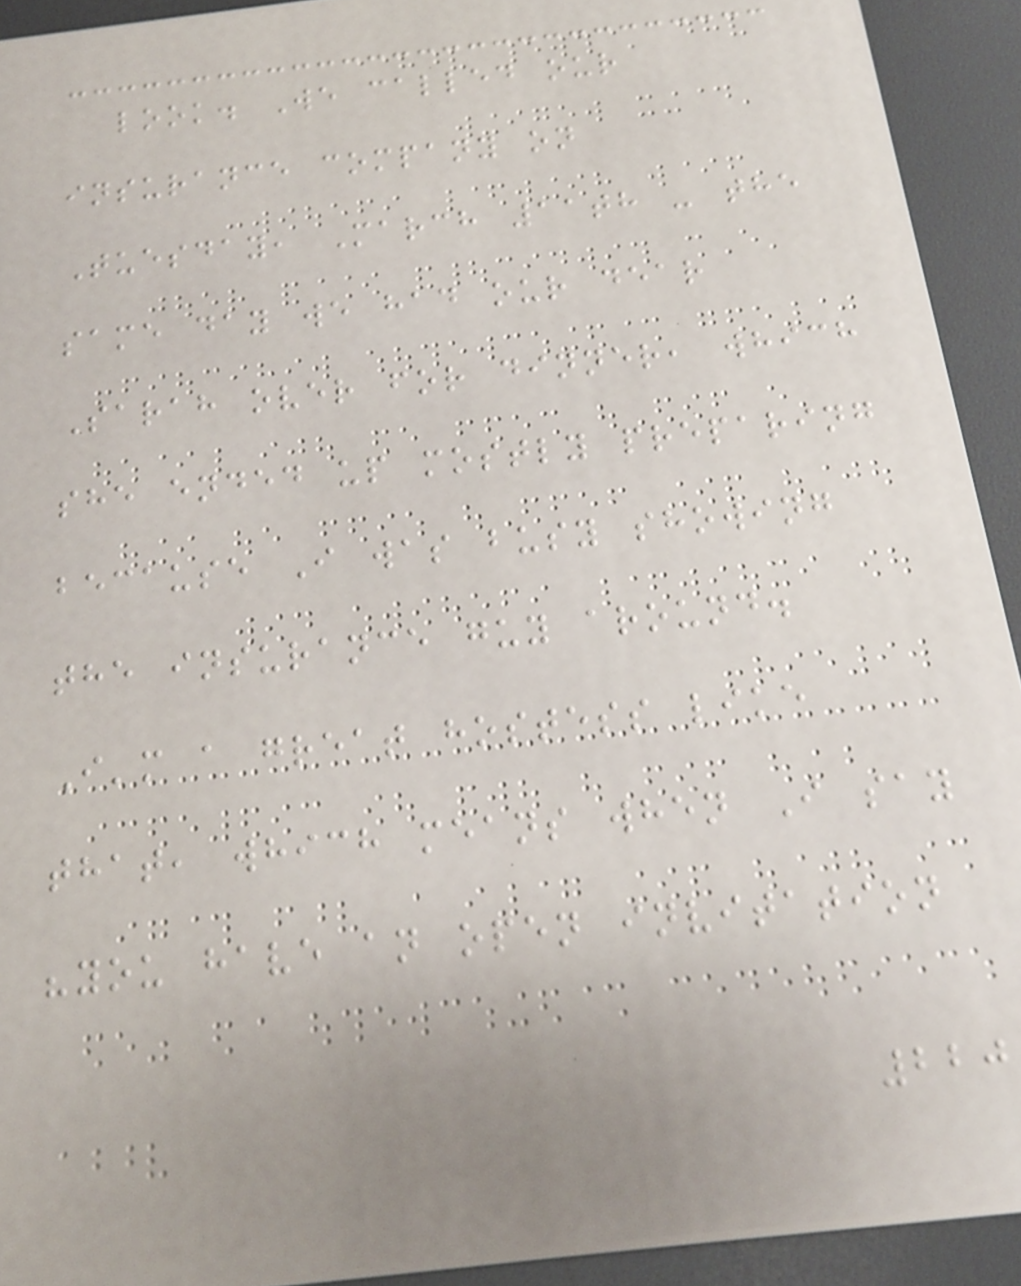look. We called our
insurance company on
Tuesday, March 11th - the
same day we had our dear
Sarah over for dinner, which
she ended up mostly preparing
because I was busy showing
the insurance guy around.
I'm a great hostess like
that, which means when I say
"you have an open invitation
220
